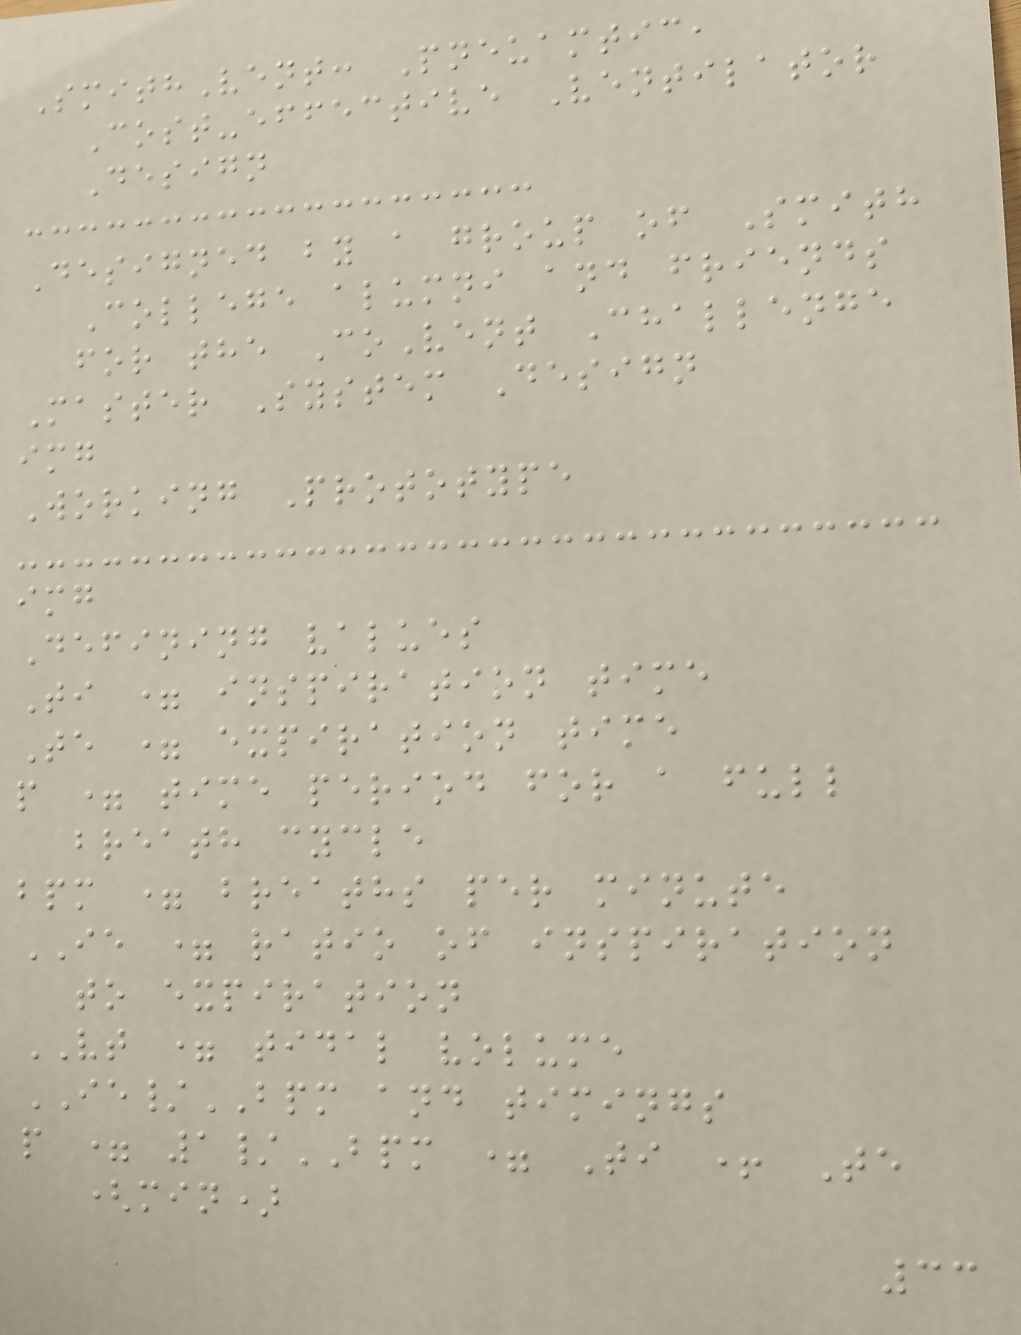SmithVent: Pneuamtic,
Cost-effective Ventilator
Design
Designed by a group of Smith
College alumni and friends
for the CoVent Challenge
Master System Design
img
Working Prototype
img
Defining values
Ti = inspiration time
Te = expiration time
p = time period for a full
breath cycle
bpm = breaths per minute
IE = ratio of inspiration
to expiration
VT = tidal volume
IE/BPM and timings
p = 1/BPM = Ti + Te
(min)
33
